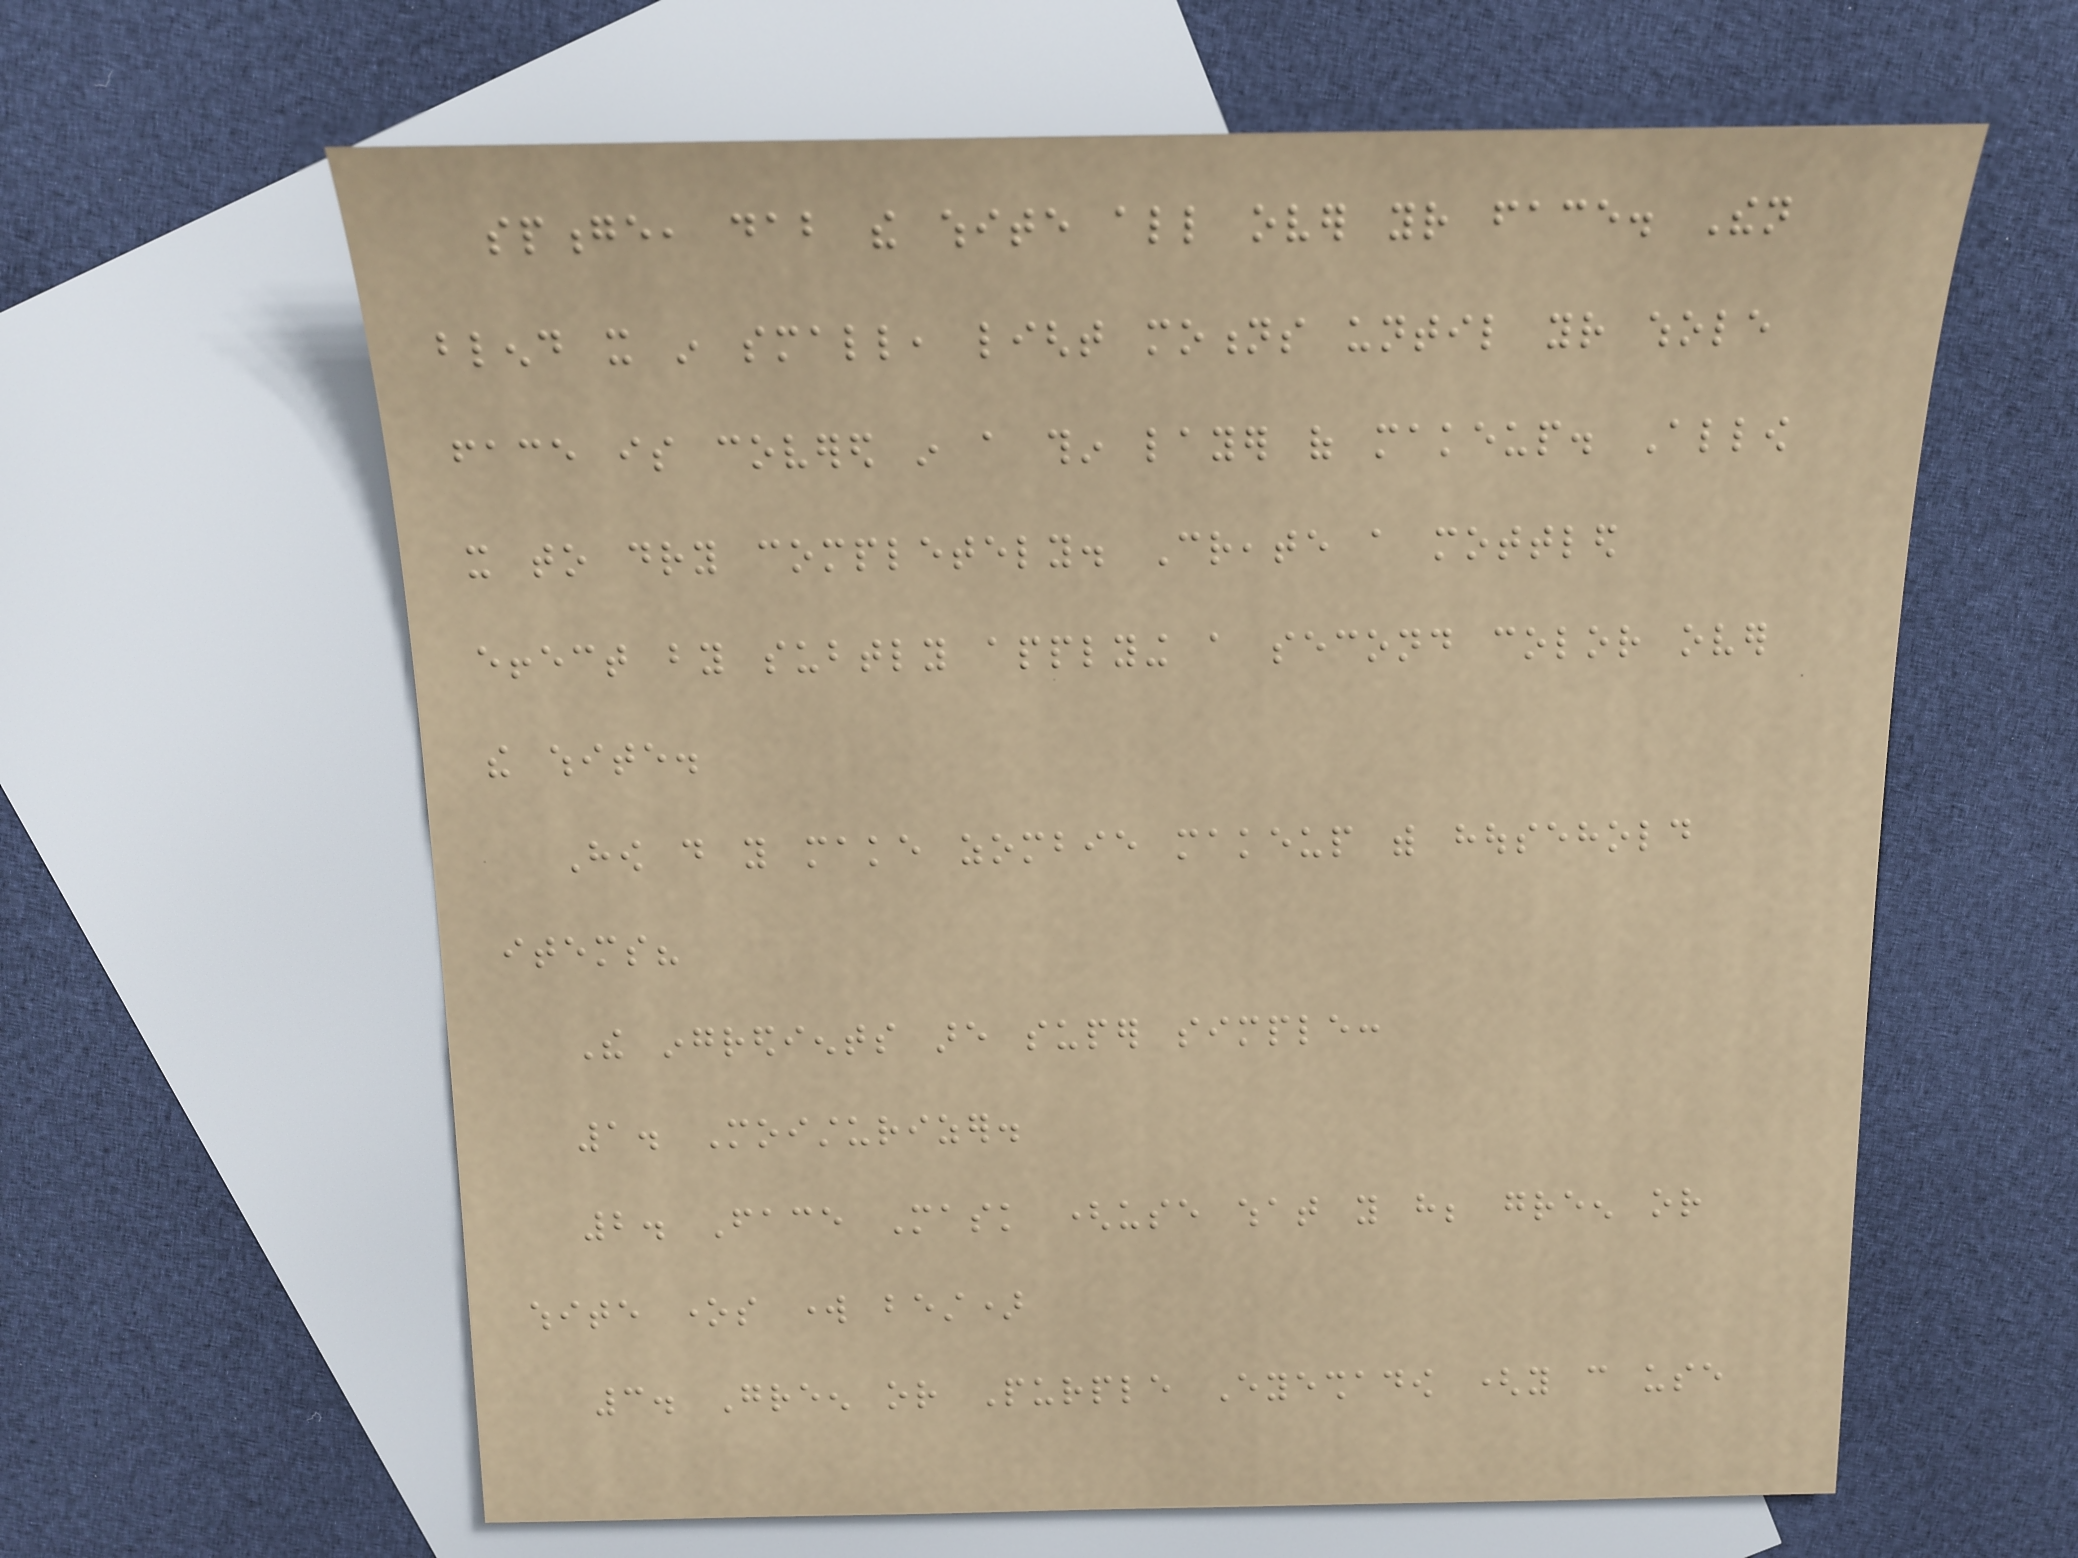sponge, dab the white all over your face. Then
blend it in small, light motions until your whole
face is covered in a thin layer of makeup. Allow
it to dry completely. Create a mottled
effect by subtly applying a second color over
the white.
How do you make zombie makeup with household
items?
The ingredients are super simple:
1. Moisturizer.
2. Face Mask (use what you have; green or
white ones work best)
3. Green or Purple Eyeshadow (you can use
